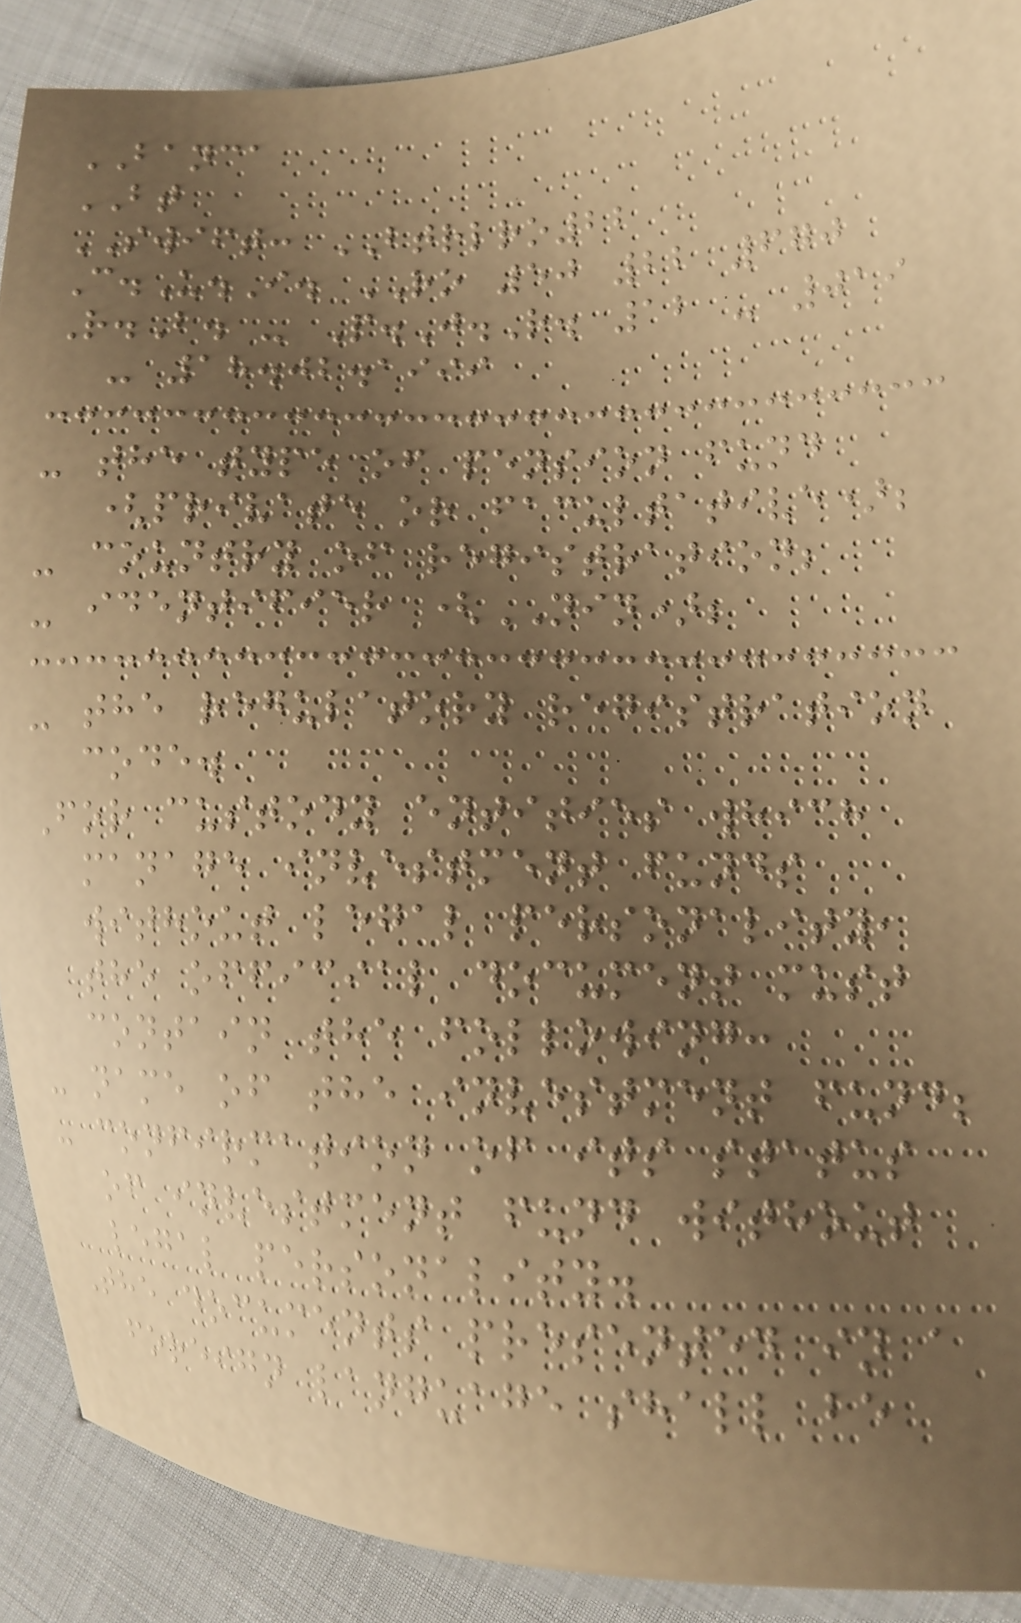BANCA
BT
SWIFT: BTRLRO22
C.U.I. RO 50 22 670
R.B. - P.J.R. 12 - 019
- 18.02.1999
- the type of pension fund
(private or facultative);
- country of registration;
- identifier (NIN);
- the regulatory registration
code.
For custody entities which
manage investment funds
without legal personality,
the official document must
contain the following:
- name of the investment fund;
- confirmation of its status
of investment fund without
legal personality.
The documents presented in a
foreign language shall be
